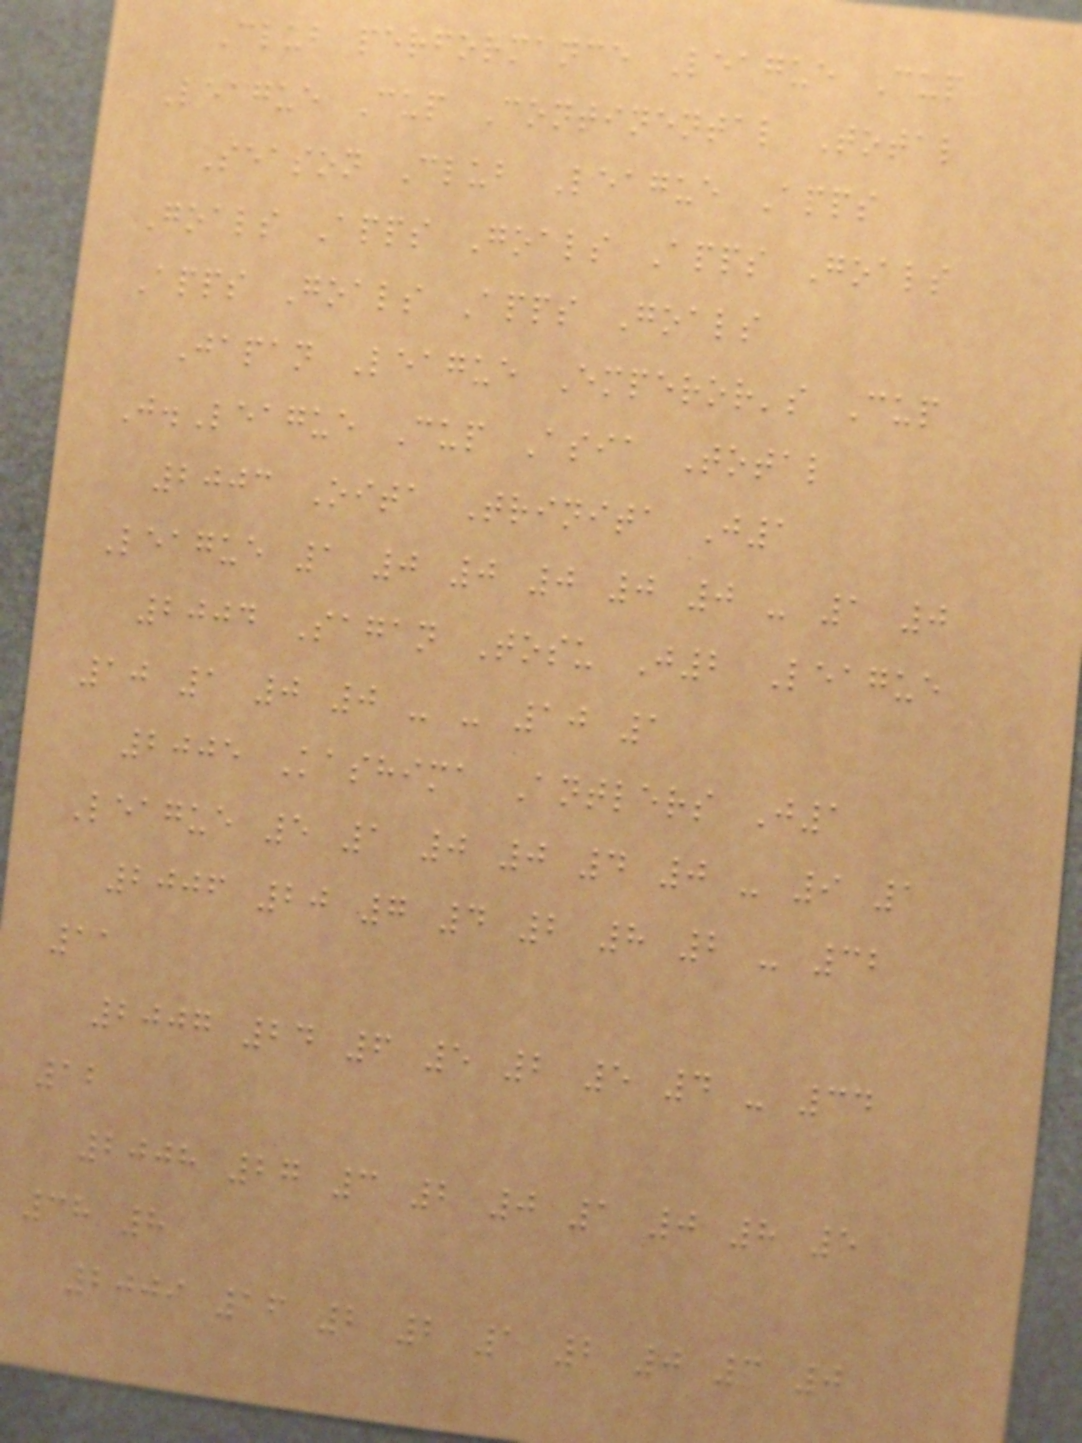Club performance League Cup
League Cup Continental Total
Season Club League Apps
Goals Apps Goals Apps Goals
Apps Goals Apps Goals
Japan League Emperor's Cup
J.League Cup Asia Total
2003 Oita Trinita J1
League 1 0 0 0 0 0 - 1 0
2004 Sagan Tosu J2 League
10 1 0 0 - - 10 1
2005 Kashima Antlers J1
League 5 1 0 0 4 0 - 9 1
2006 20 7 4 2 8 2 - 32
11
2007 24 6 5 2 5 4 - 34
12
2008 27 3 2 0 1 0 8 5
38 8
2009 16 2 2 1 2 0 3 0
